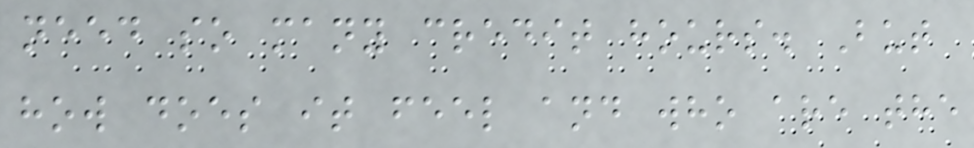need so many credit hours. But
how does it feel and who are the
